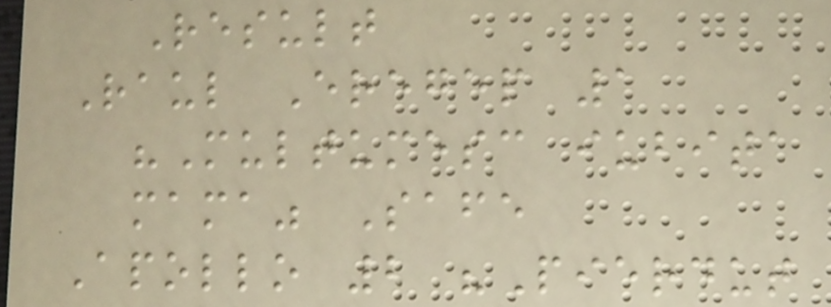Result
Raul Eregep 1
"Multumesc iubita
mama" Safe
Apollo 2 "Pierdut
